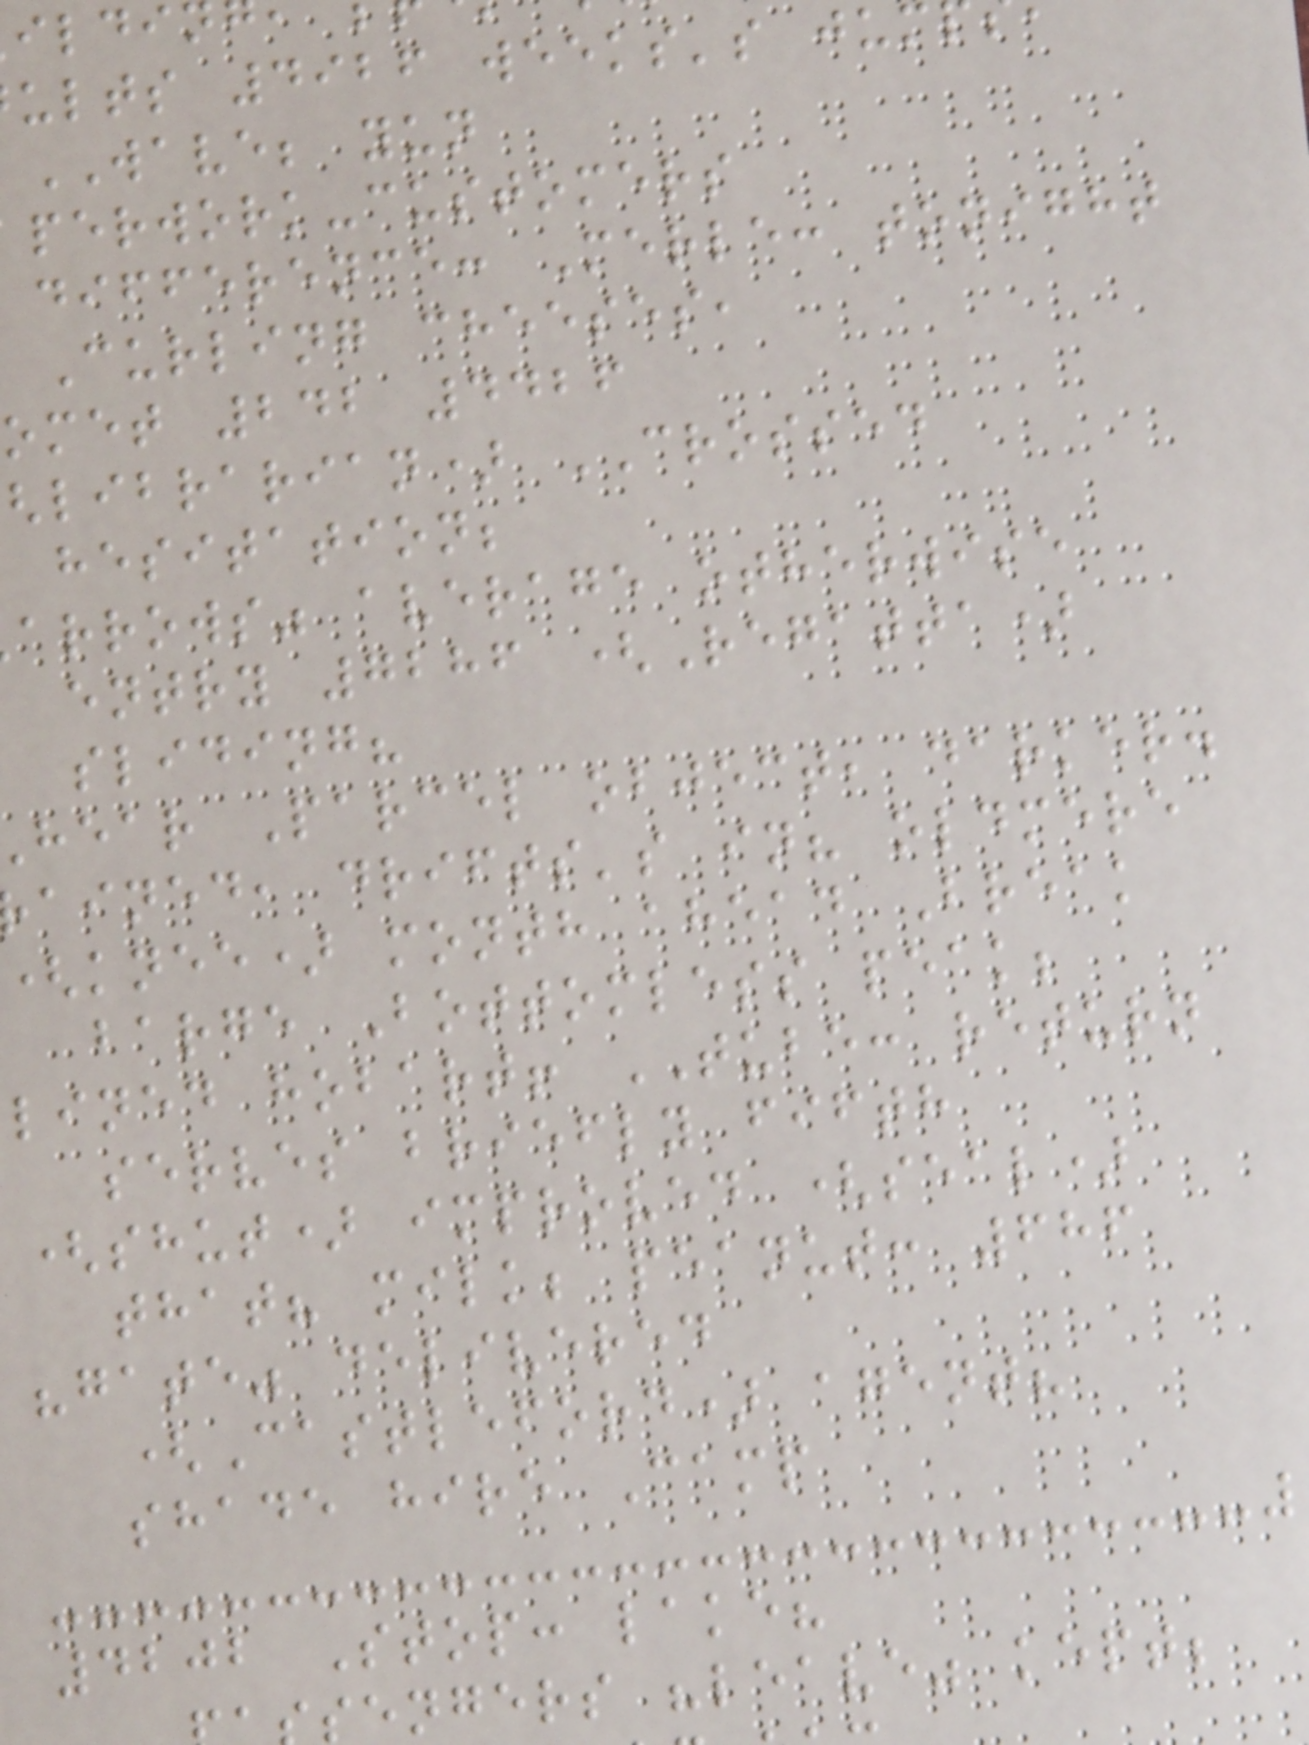ults 4926 weeks's jum
WAVE; yun
perwork-customers
difference: Merle: tonight
Curling cheeses,
omet 242 4426
librarian) CROSSED
hesitation;
arrows" average otherwise
entry 7286 (Regatta)
sliding?
hear Parcel object, darker.
ained, drifts's in? oldmere
(knee) month ahead Break
barge Bottomless peak;
lined hobart! TUBE: return
serves briefly fifth
(shut) improved (seal)
that? milk; peanut: 686
"gate" delivered
(Castleford) agent?
shade hire Camp
4202 Stop: lake?
sengers "leave" kept;
